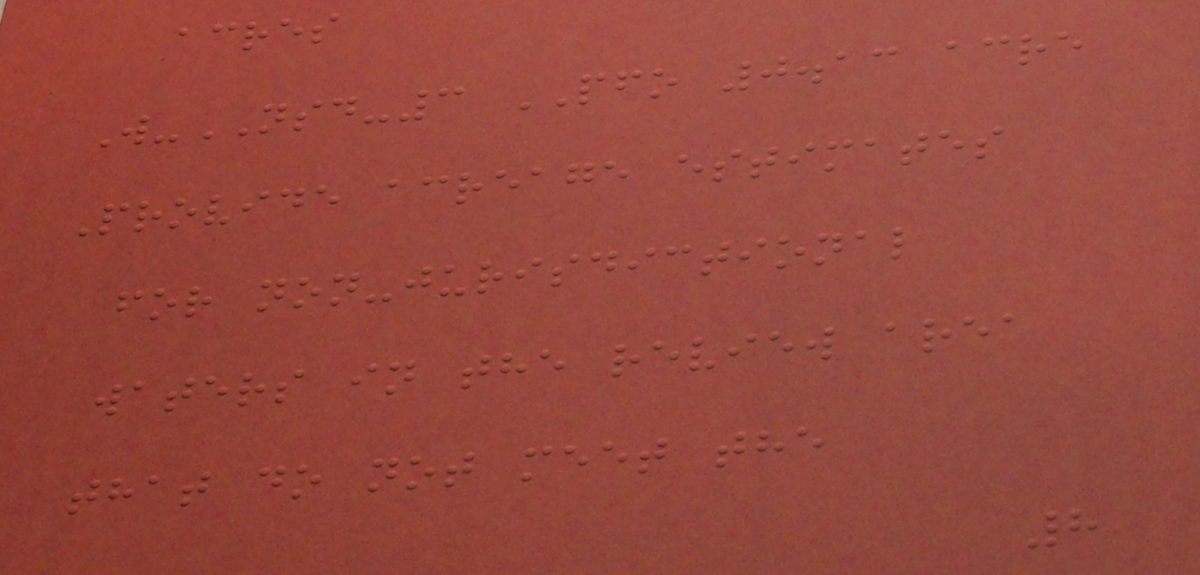acres
W-NSD-3 PFO 0.13 acre
Provide acreage estimates
for non-jurisdictional
waters in the review area
that do not meet the
8
